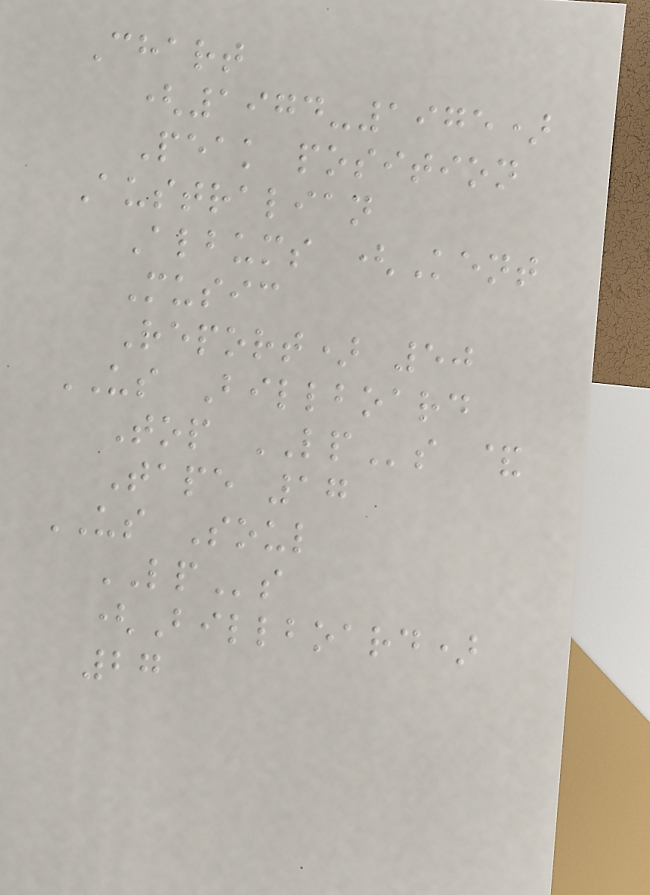Chart
(1974-1975)
Peak position
Australian
Albums (Kent
Music
Report) 50
US Billboard
Top LPs &
Tape 17
US Soul
LPs
(Billboard)
27
